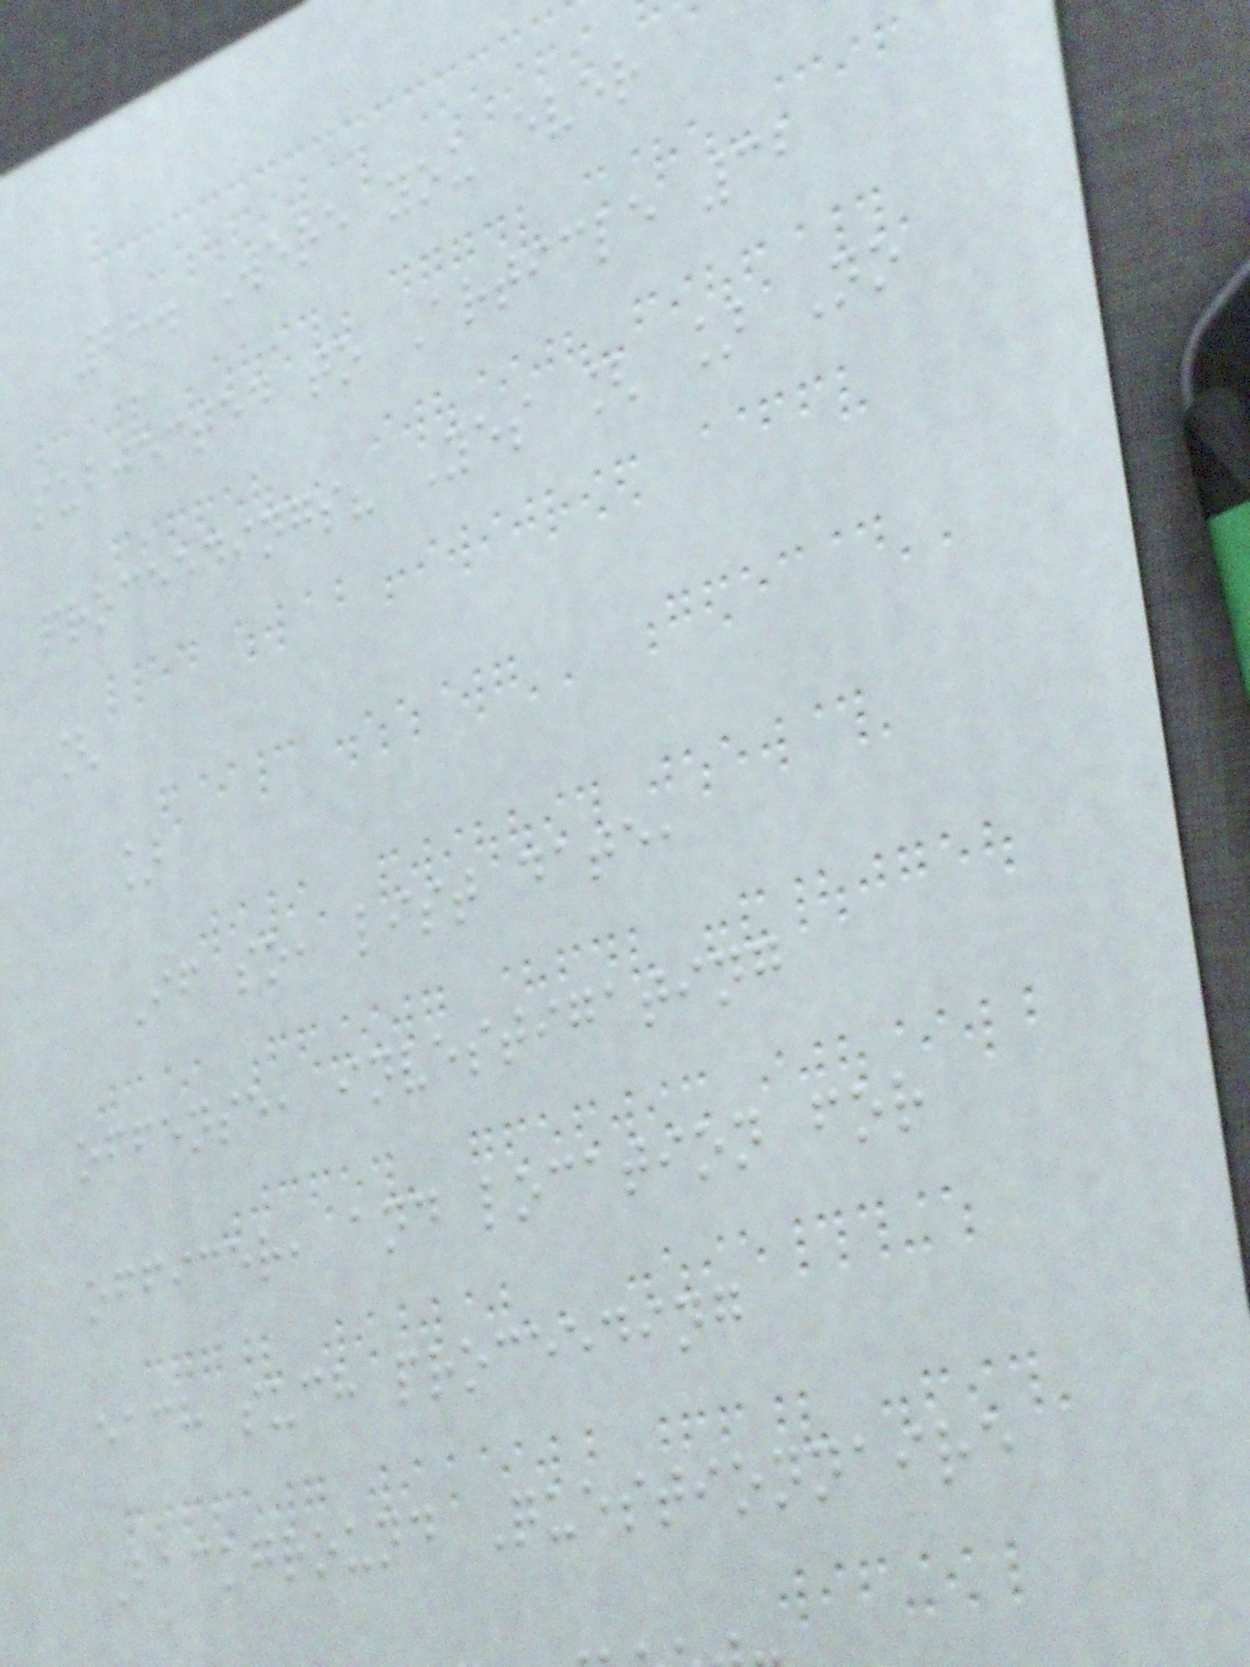28. Were you ever
subjected to Article 32
proceedings? Yes [ ] No
[
]
If so, list date,
offense, investigating
officer, and location for
each such proceeding
Background Questionnaire
